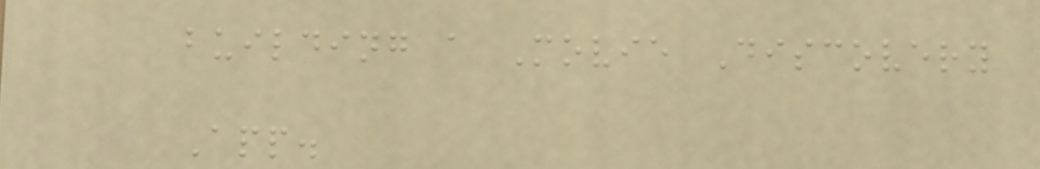building a Movie Discovery
App.
